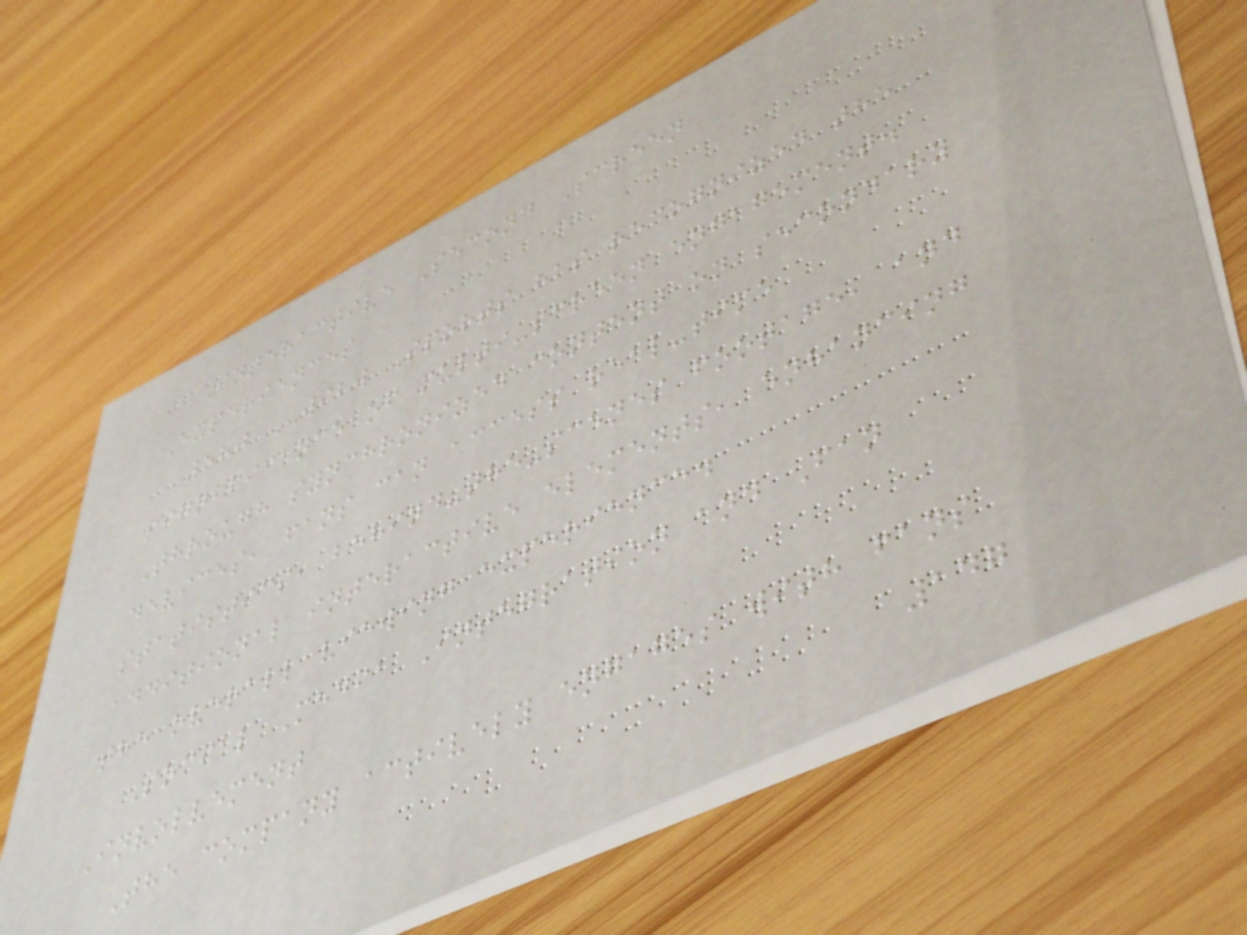Interactive Second Screen
Experiences
580 WIBW Sports has recognized the
significance of multi-screen engagement.
Through synchronized content on secondary
devices, fans can access real-time
statistics, behind-the-scenes footage, and
additional interactive elements, enhancing
the overall viewing experience.
Social Media Integration and Fan
Involvement
The company actively engages with fans
147
